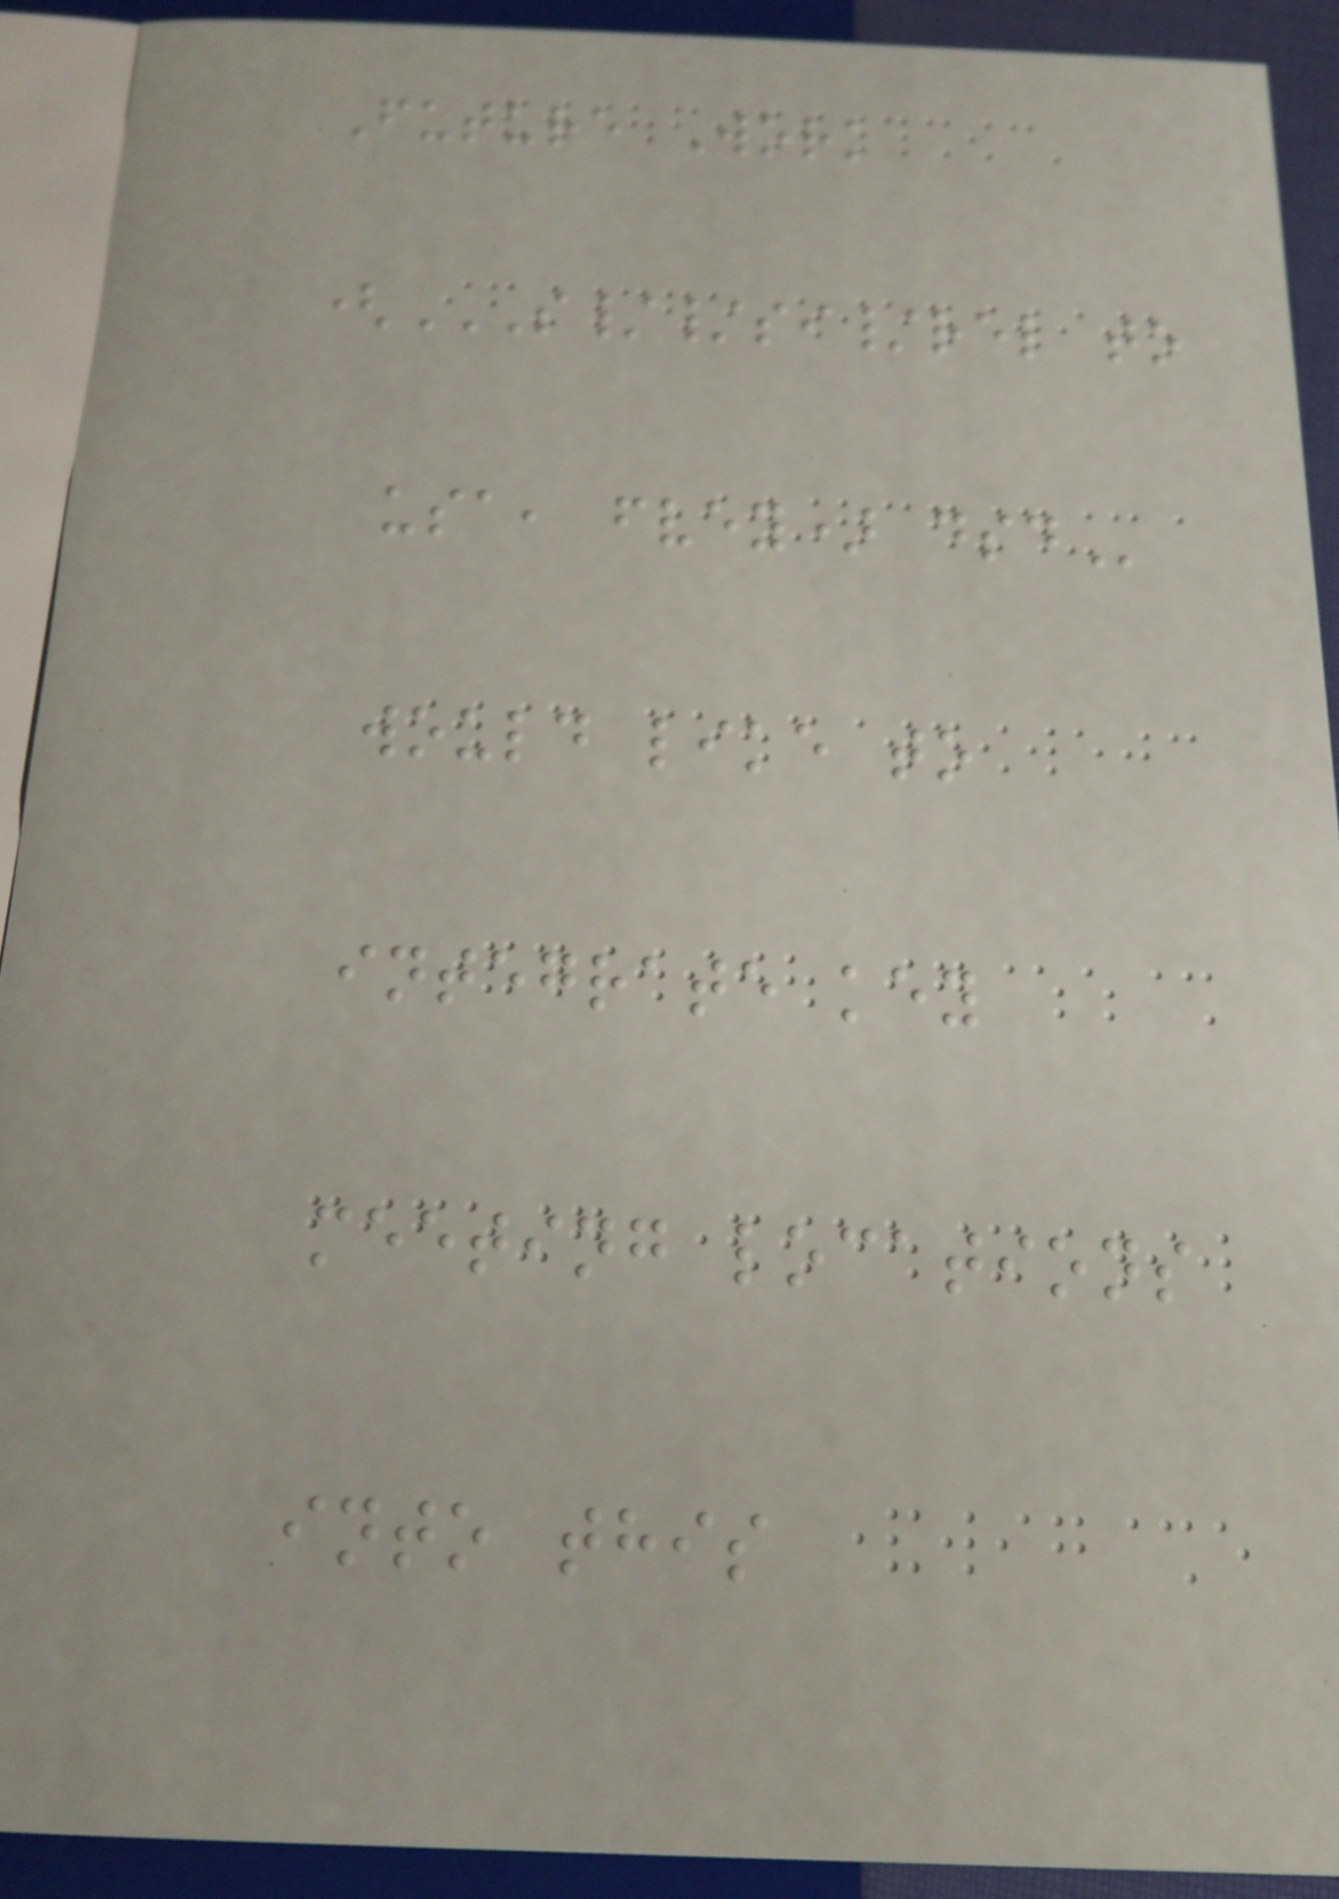Future Work
(S//SI/REL TO
USA, FVEY) DSD
would like to
integrate key
meeting locations
into this
